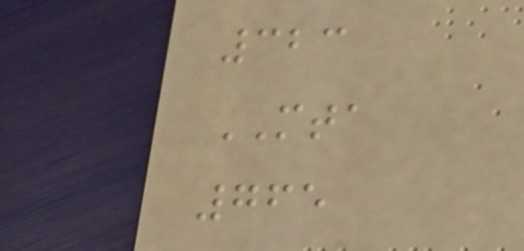323
MTA
765
